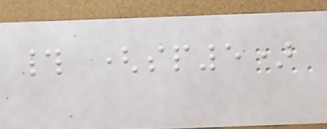# (sp5)
